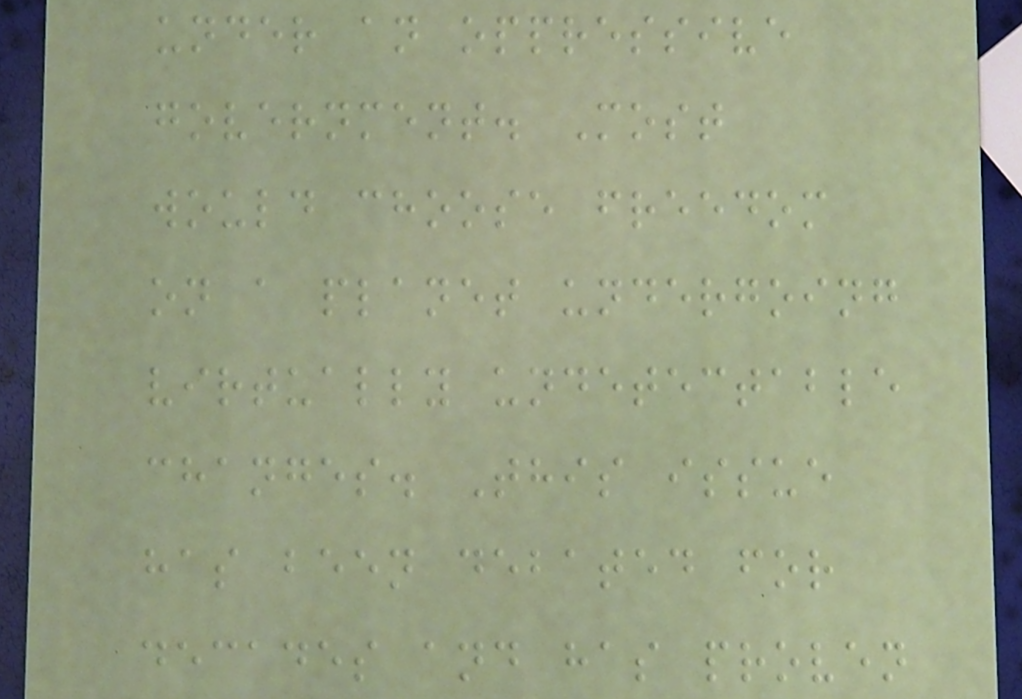under an oppressive
government. Most
would choose freedom
on a planet undergoing
virtually undetectable
changes. This issue
has been debated for
decades and has proven
